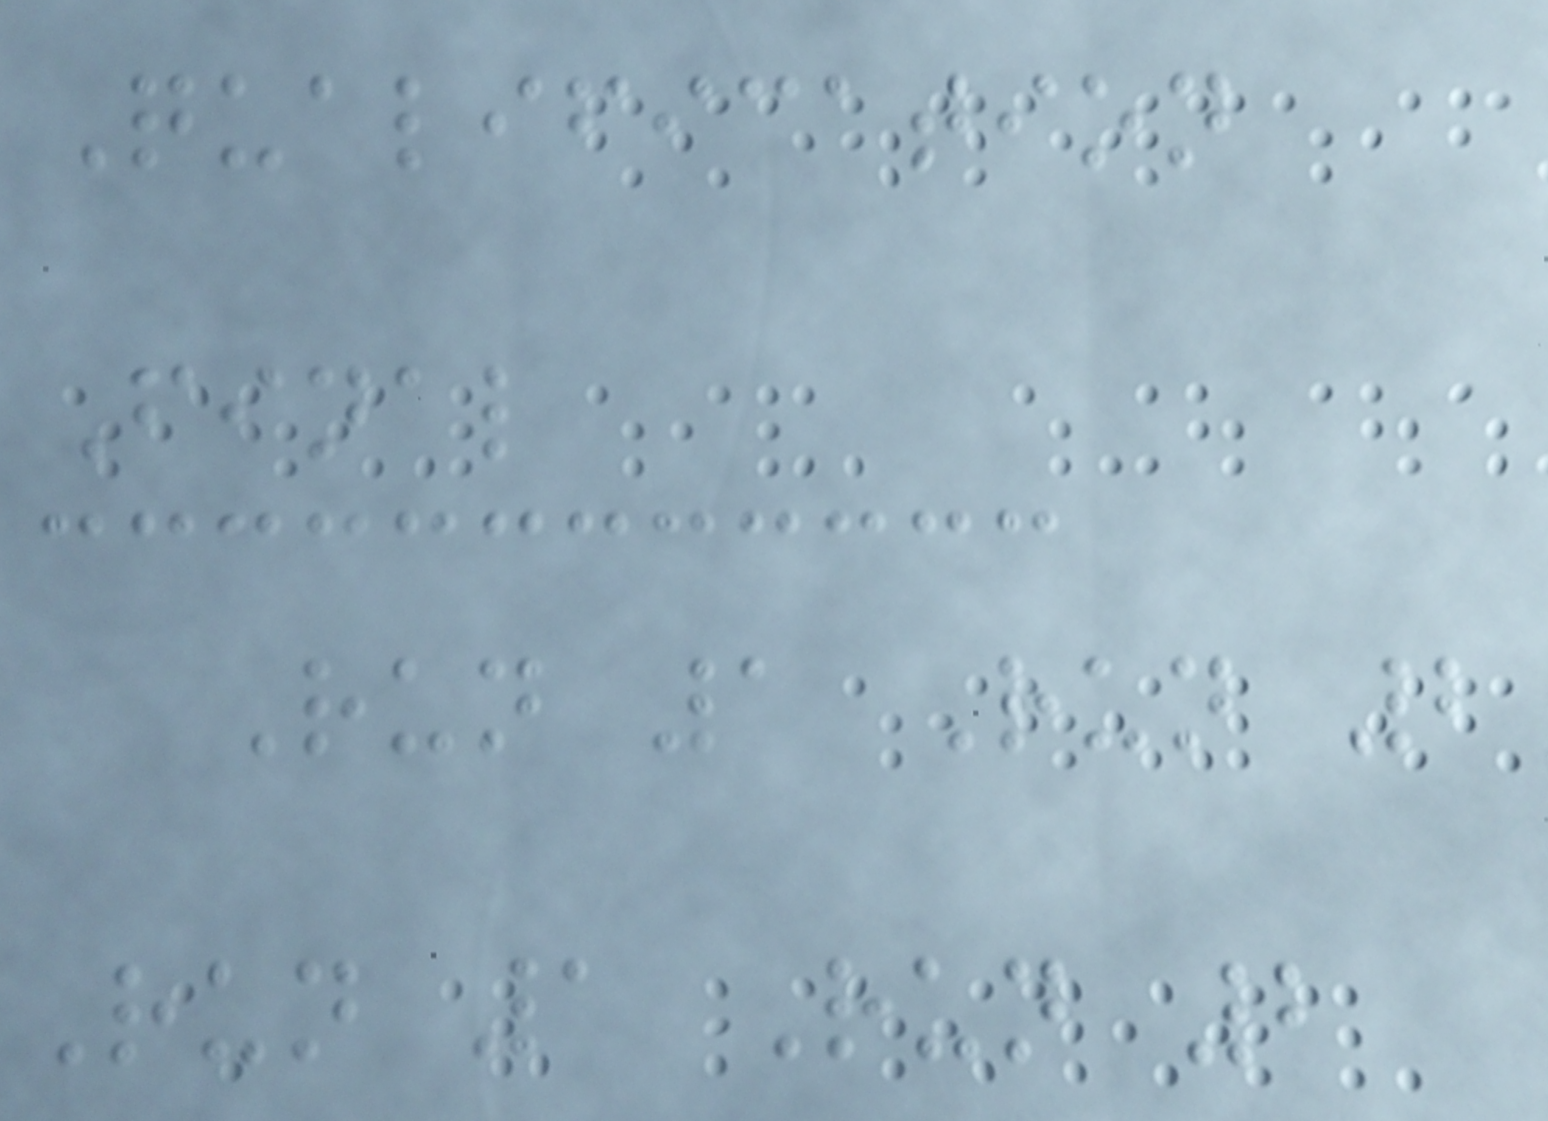Qualification
Final
Run 1 Run 2
Run 1 Run 2
